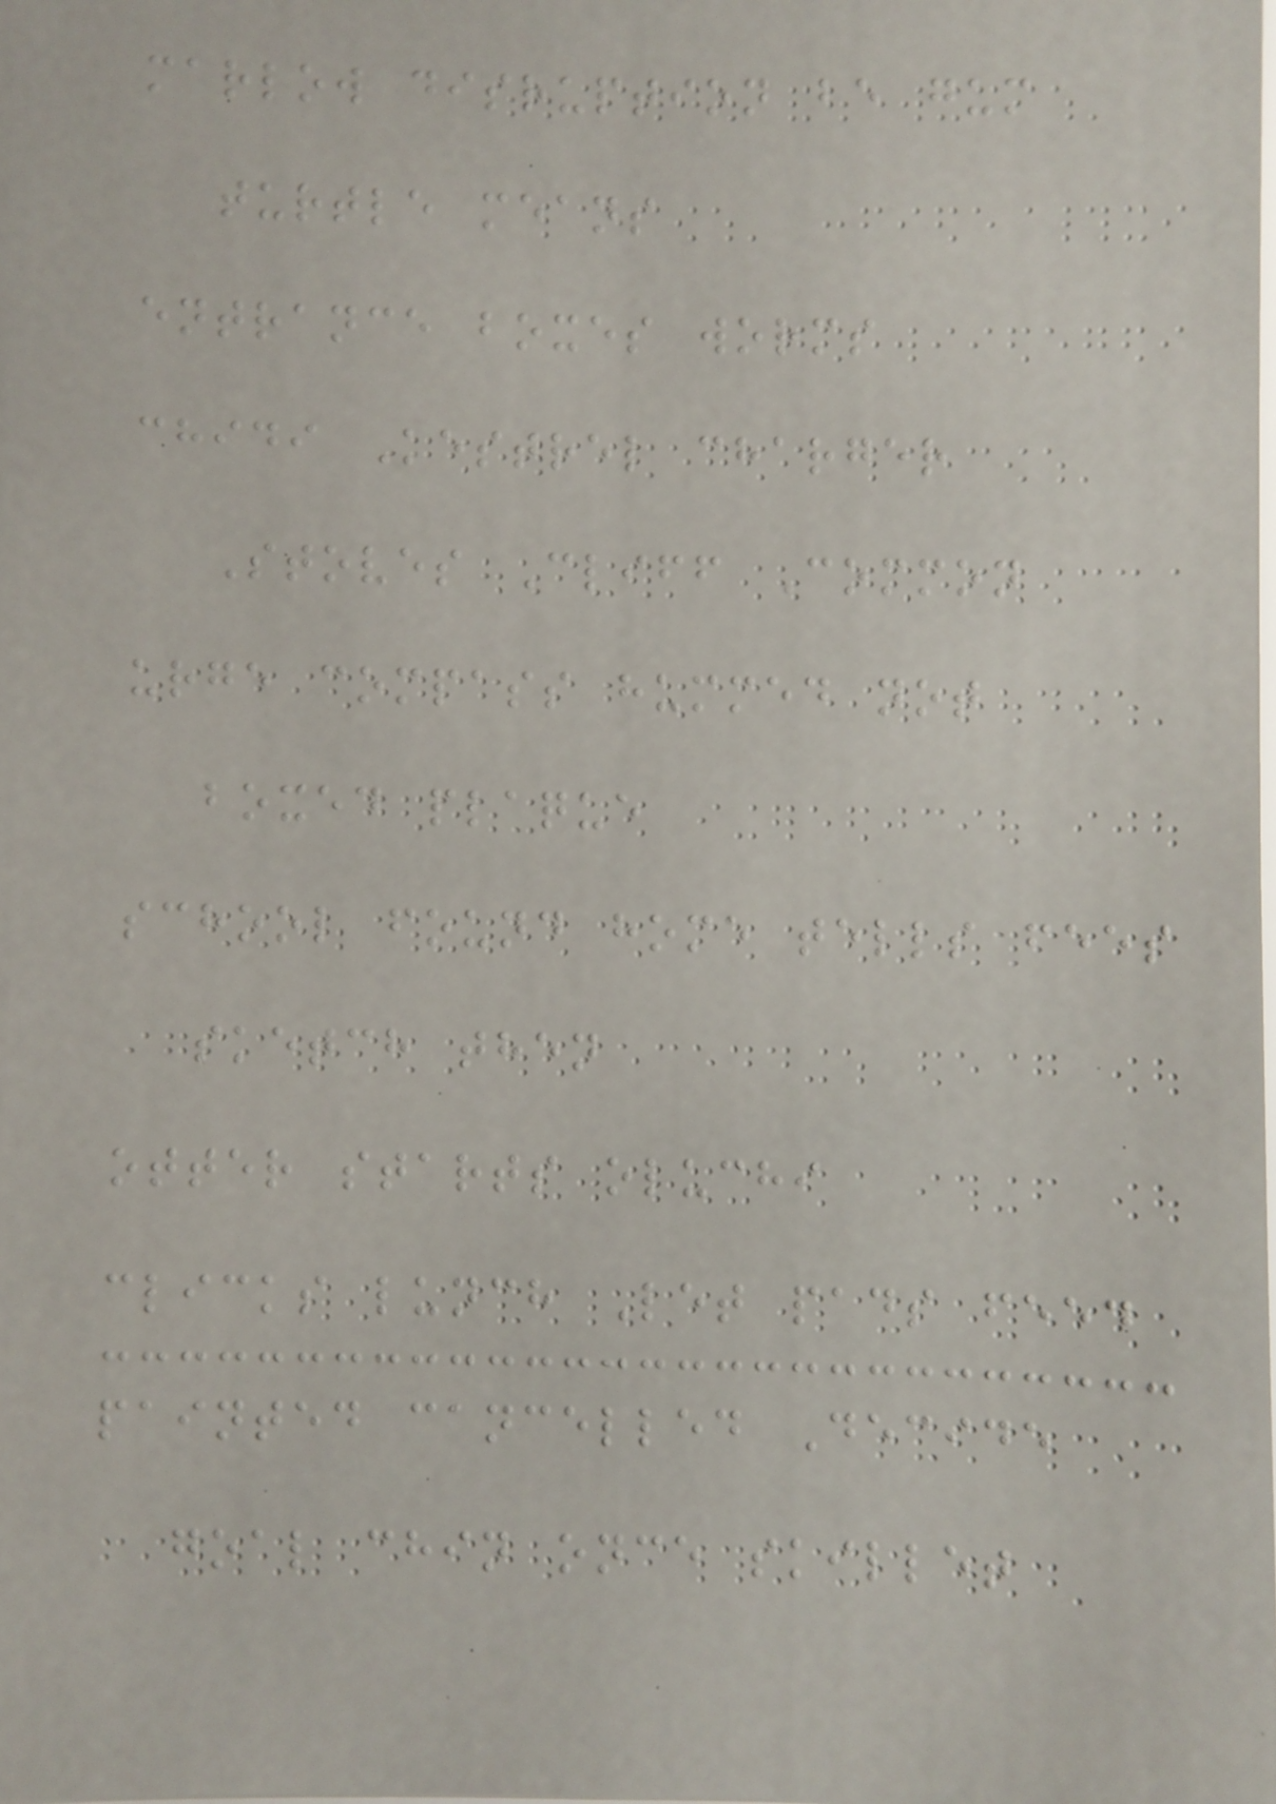marlow disruption be gum
turtle means
entrance boxes worms
chidi Kestrel charger
Stoves Cliff Common
urge compass hummed not
boxed plaque
school found home tells fees
sketch then
otter starts oluchi
clicks lunch Let pads feed
painted cancelled Decide
goal chin once skillet
